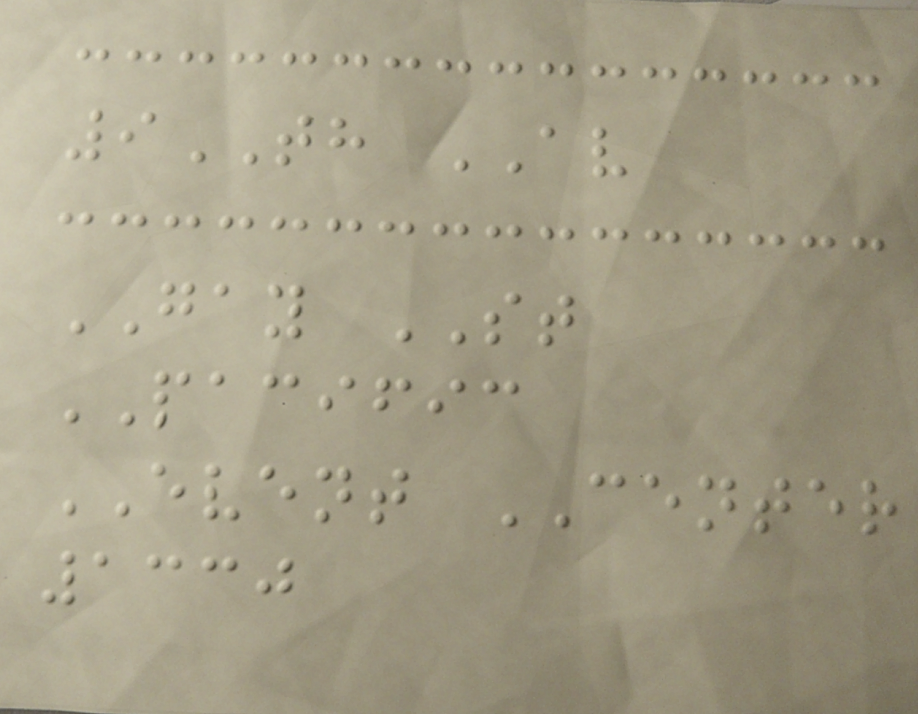9TH AV
GAY ST
PACIFIC
EVENT CENTER
1330
